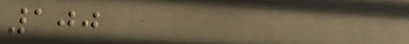100
